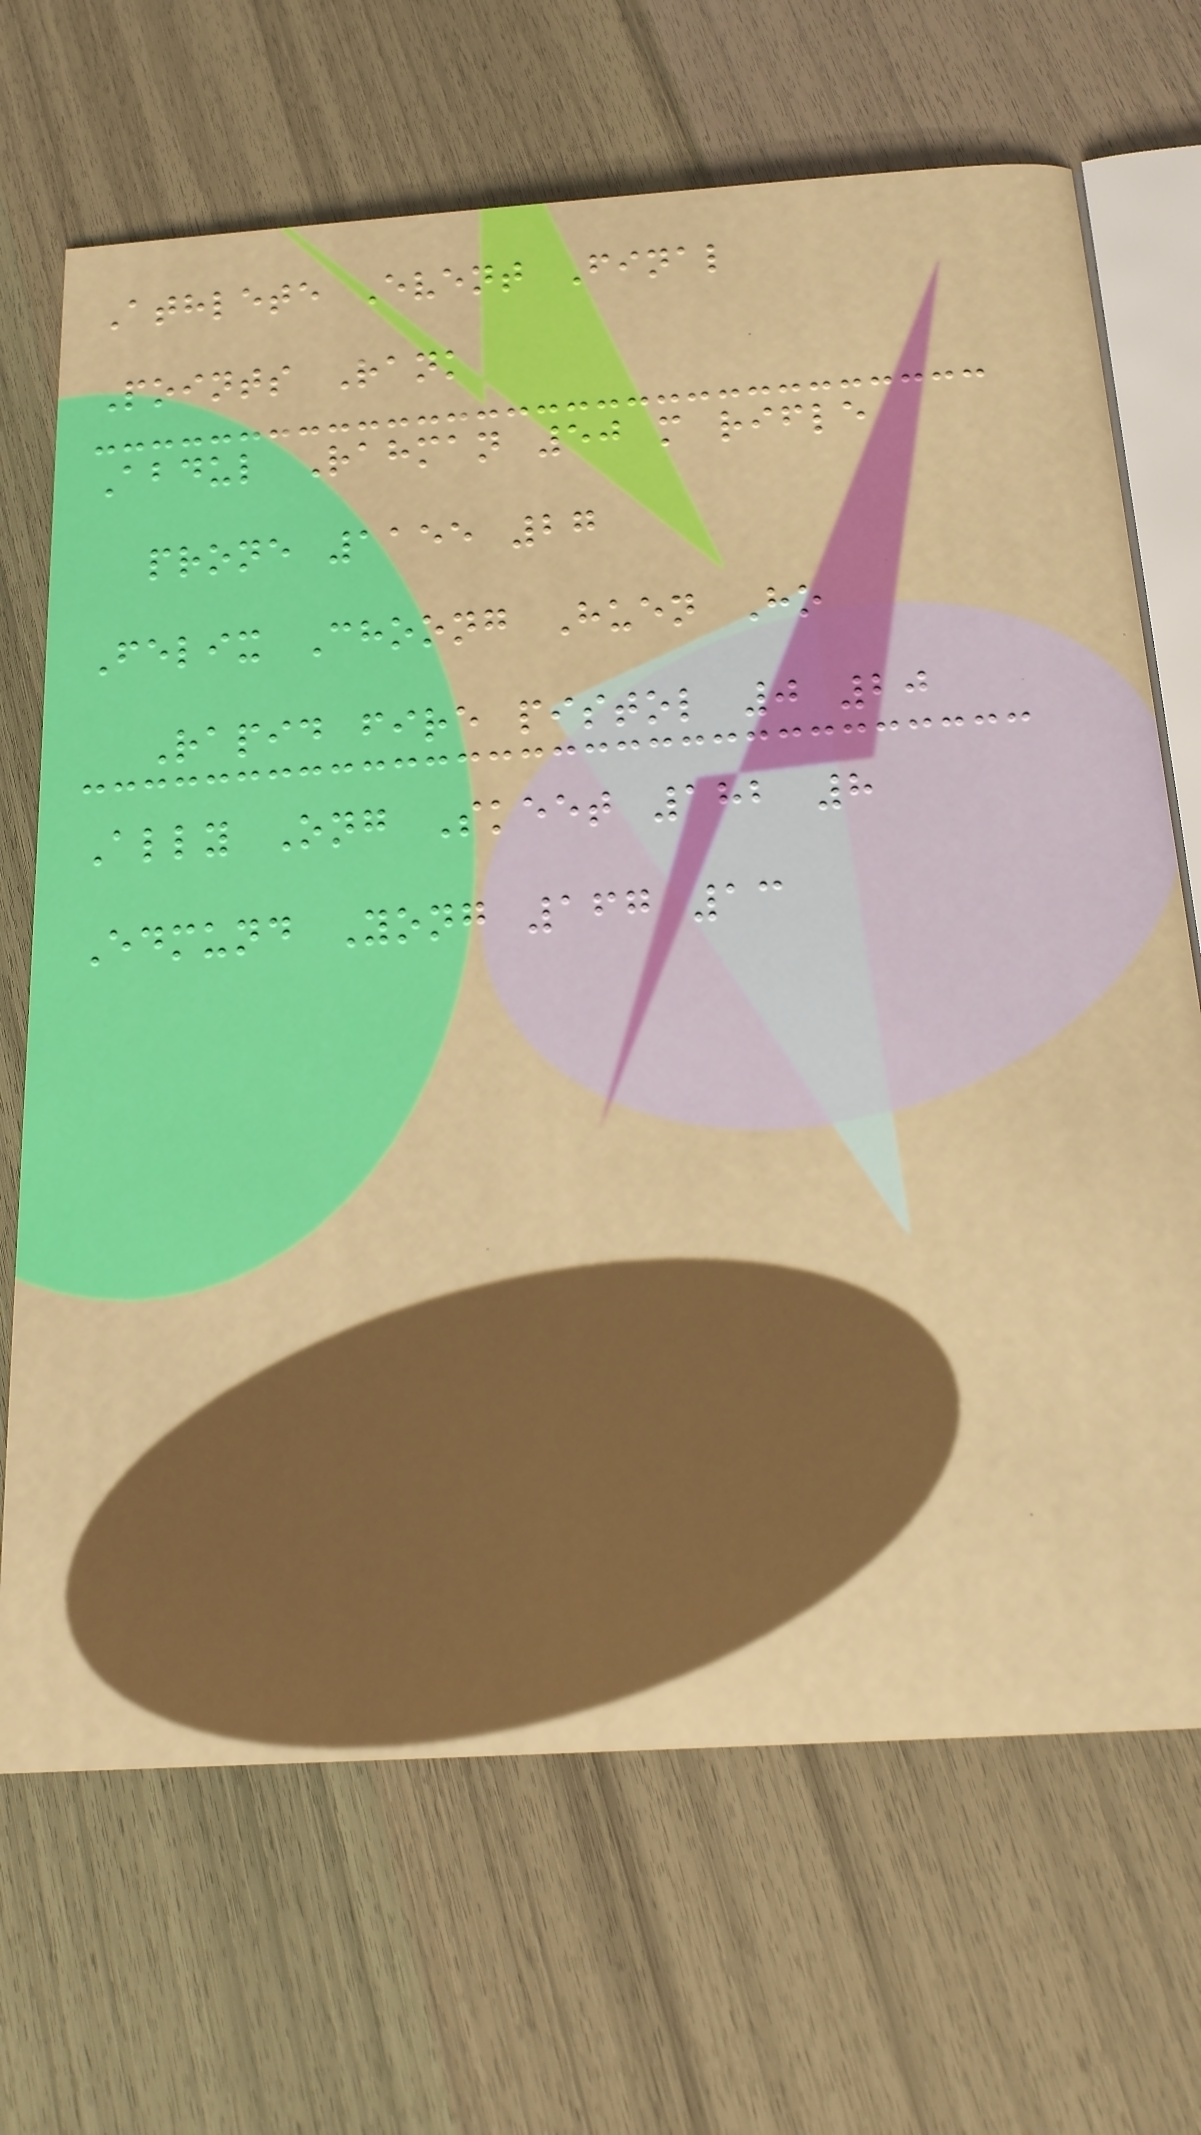Athlete Event Final
Points Rank
Abdul Rahman 50 m rifle
prone 1155 27
Felix Choong Huen Ho
Rapid fire pistol 0 20
Ally Ong Skeet 182 8
Edmund Yong 167 13
